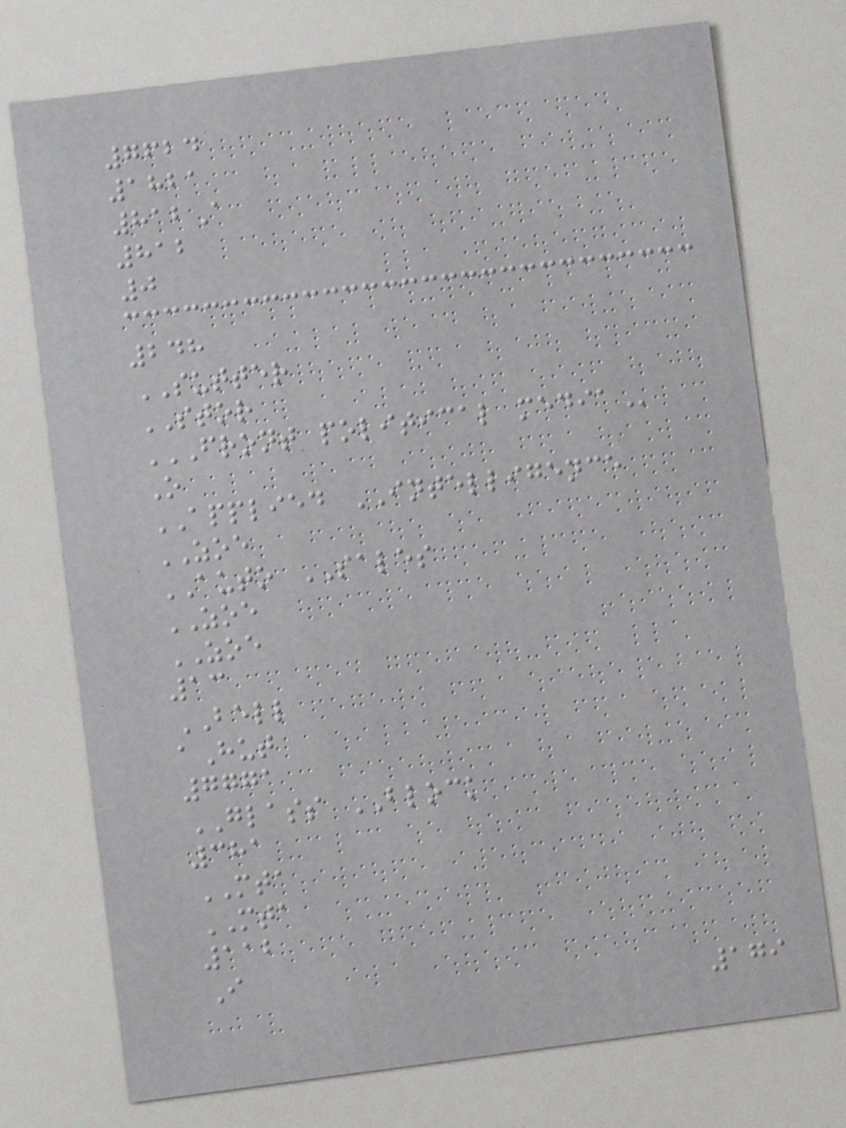7624
1821
812A
812
0
248
SUTTER
STOR
FRONT POLITICAL MEDIA
O
APPLIED INTELLIGENCE
ZOE
AUTO SALES
ZOE
ZOE
13
BELL
aHut
7771
GLASS BLOCK
381
MTA
MTA
112
I
179
